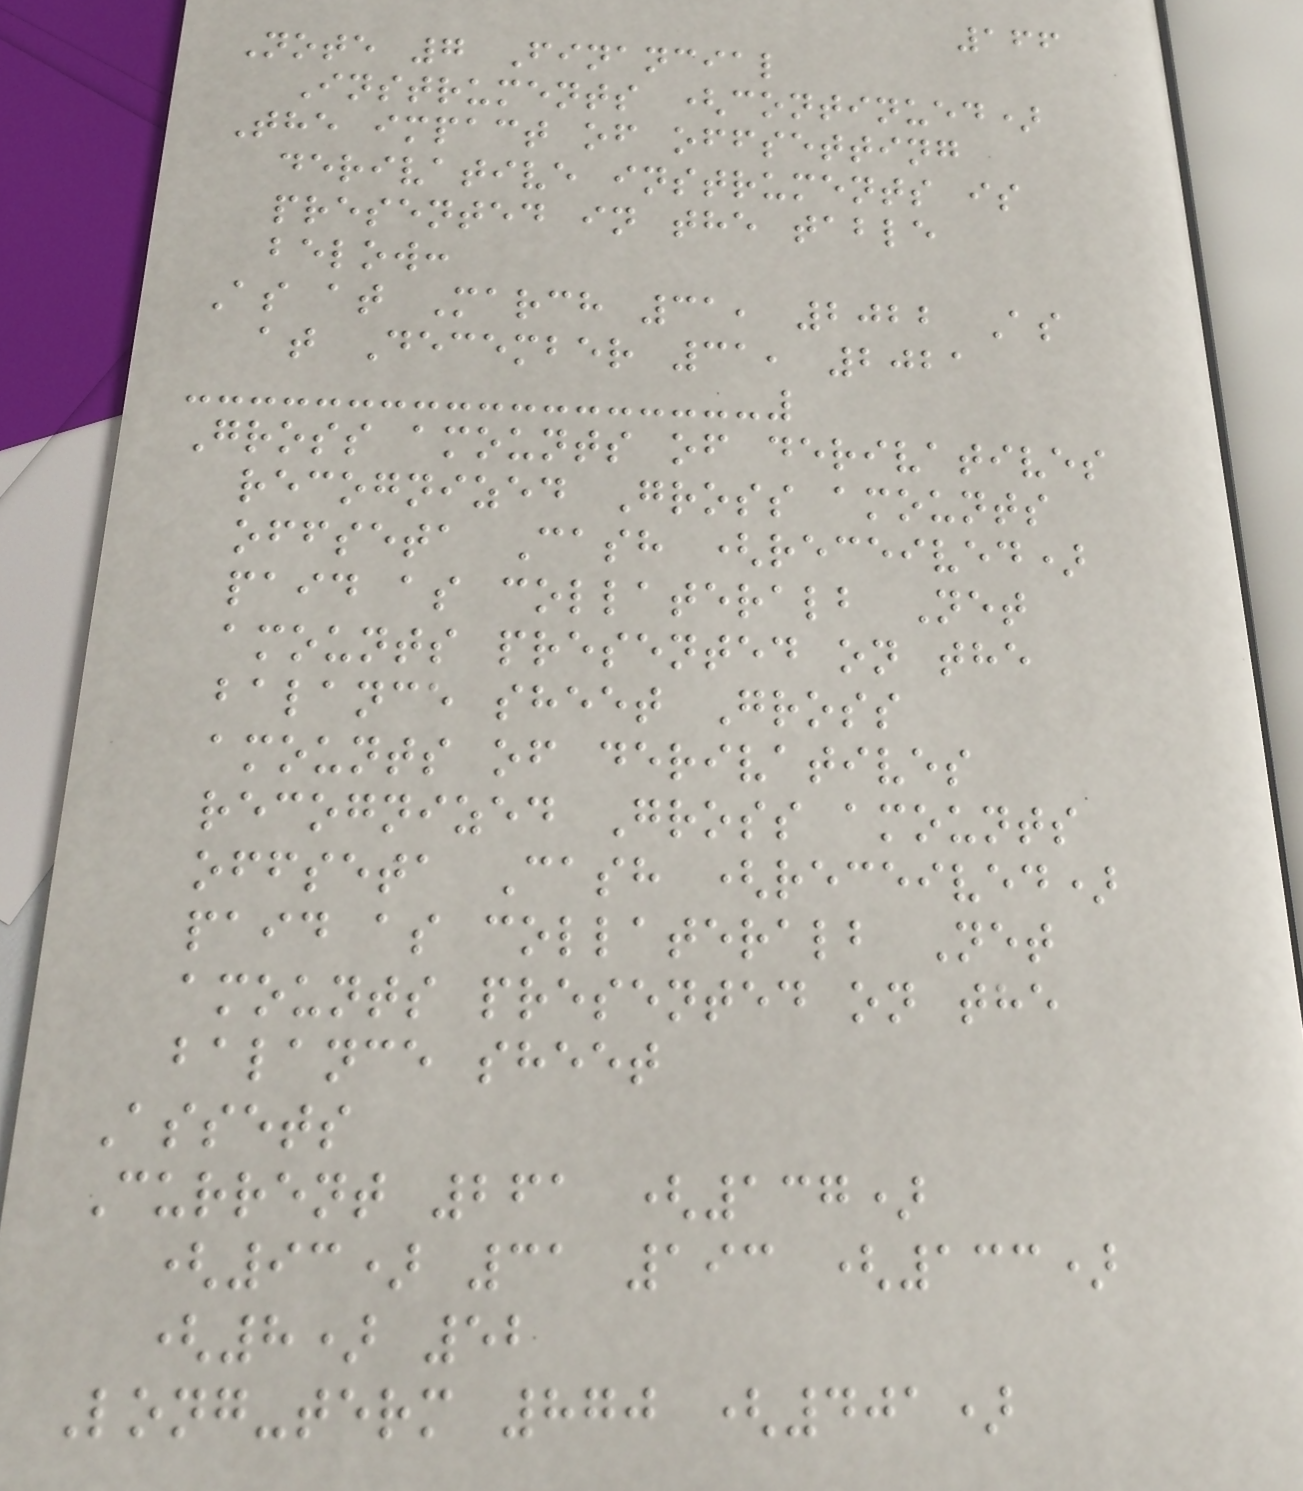166
Note 7 Financial
Instruments (continued)
The impact of offsetting
derivative instruments is
presented in the table
below:
As at March 31, 2022 As
at December 31, 2021
Gross amounts of derivatives
recognized Gross amounts
offseta Cash (received)
paid as collateralb Net
amounts presented on the
balance sheet Gross
amounts of derivatives
recognized Gross amounts
offseta Cash (received)
paid as collateralb Net
amounts presented on the
balance sheet
Assets
Current 261 (137)
(93) 31 193 (133)
(8) 52
Long-term 870 (401)
